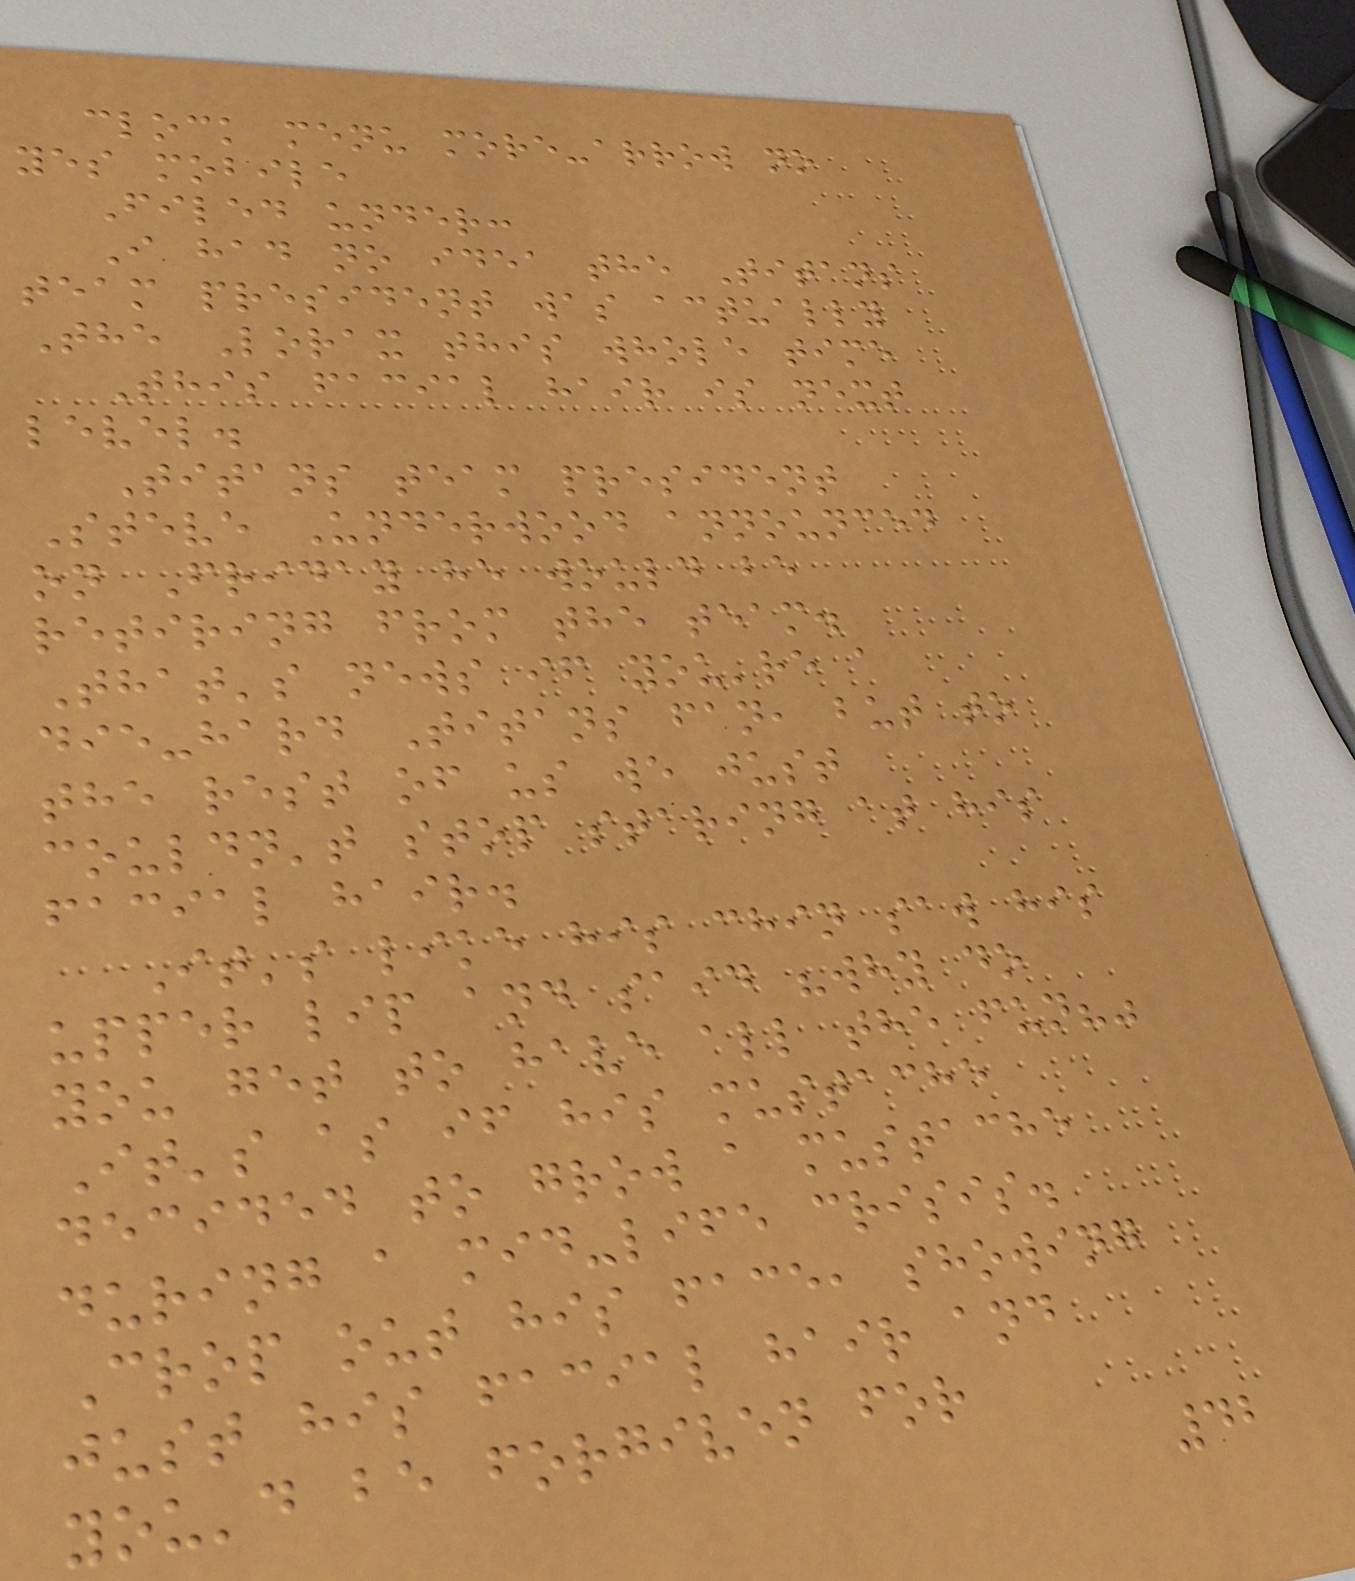clock menu more-arrow no
yes mobile
Filed under:
I had no idea the Titans
team president was actually
The Lorax this whole time
This facial hair is next
level.
Titans team president
Steve Underwood announced
on Friday he would be
retiring from the team.
That's news if you're a
die-hard Titans fan, but to
the rest of us we just
couldn't stop staring at his
facial hair.
It's like his chin saw his
upper lip and said "why do
you get to have all the fun?"
It's as if his mustache
decided to grow a mustache
during a mid-life crisis.
Crop out his face, showing
just his facial hair and
you'd be forgiven for
42
